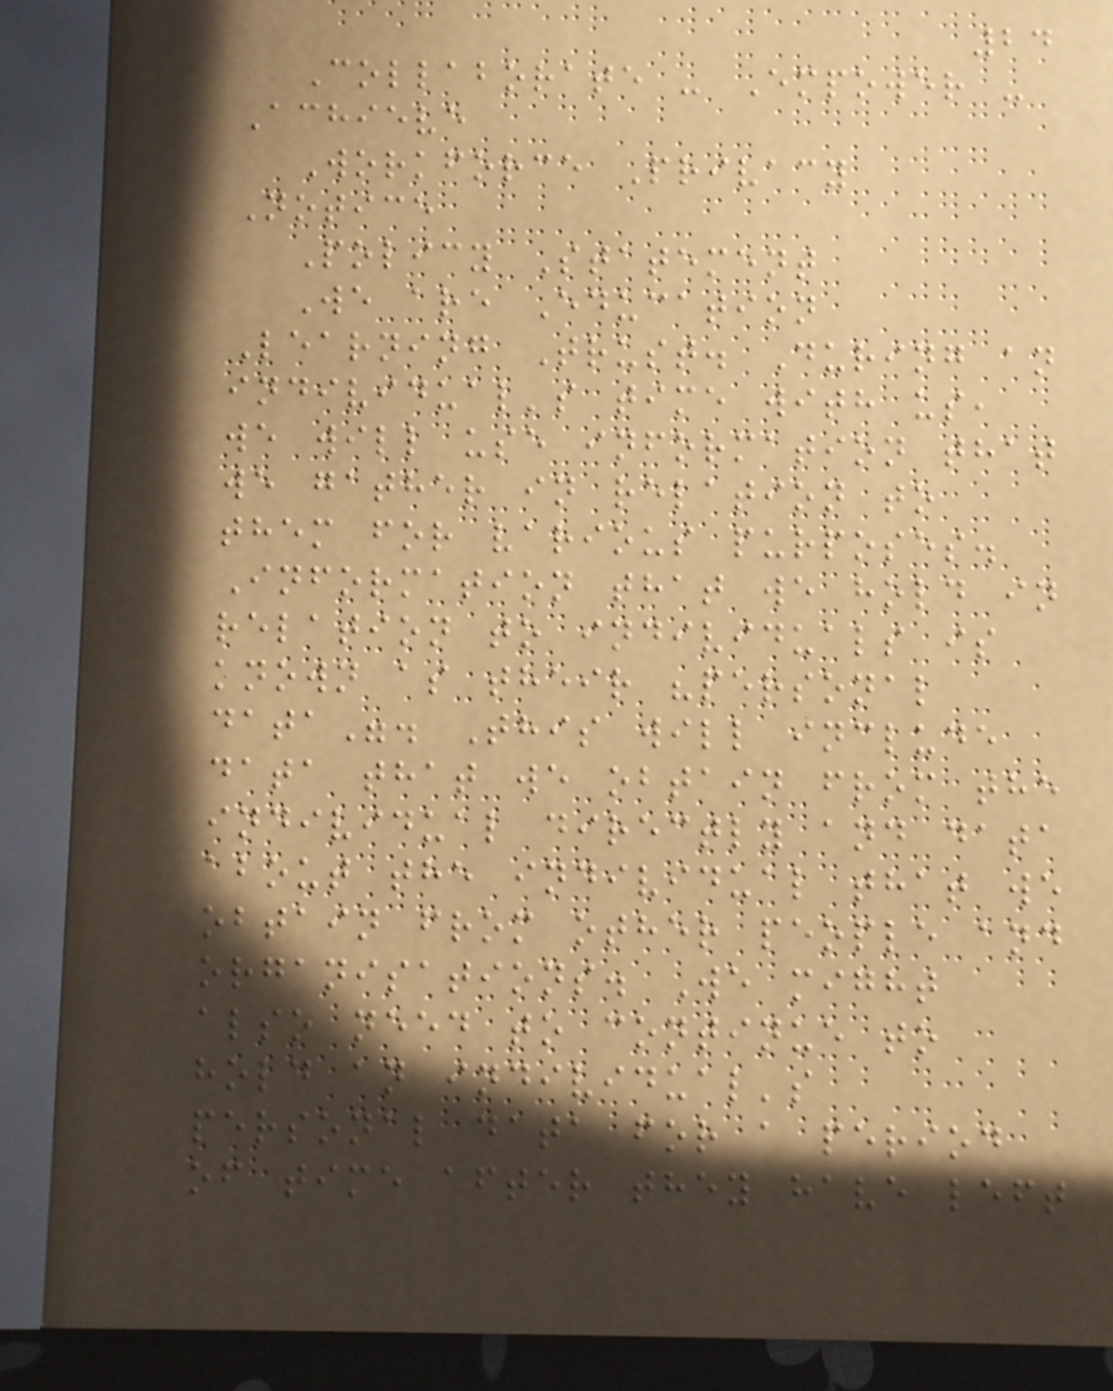24
Collaborate - Empower -
Achieve
Workforce Privacy
Notice
Policy Statement
We are Education
Learning Trust. During an
individual's time with us,
we will use information that
we gather in relation to
them for various purposes.
Information that we hold in
relation to individuals is
known as their "personal
data". This will include
data that we obtain from the
individual directly and data
about the individual that we
obtain from other people and
organisations. We might
also need to continue to
hold an individual's
personal data for a period
of time after they have left
